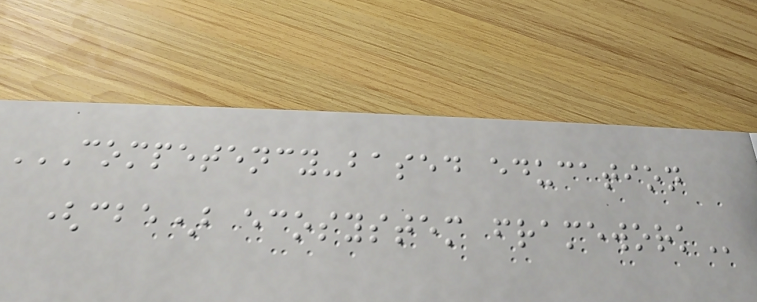COMPETENCY-BASED EDUCATION
(CBE) ECOSYSTEM FRAMEWORK
